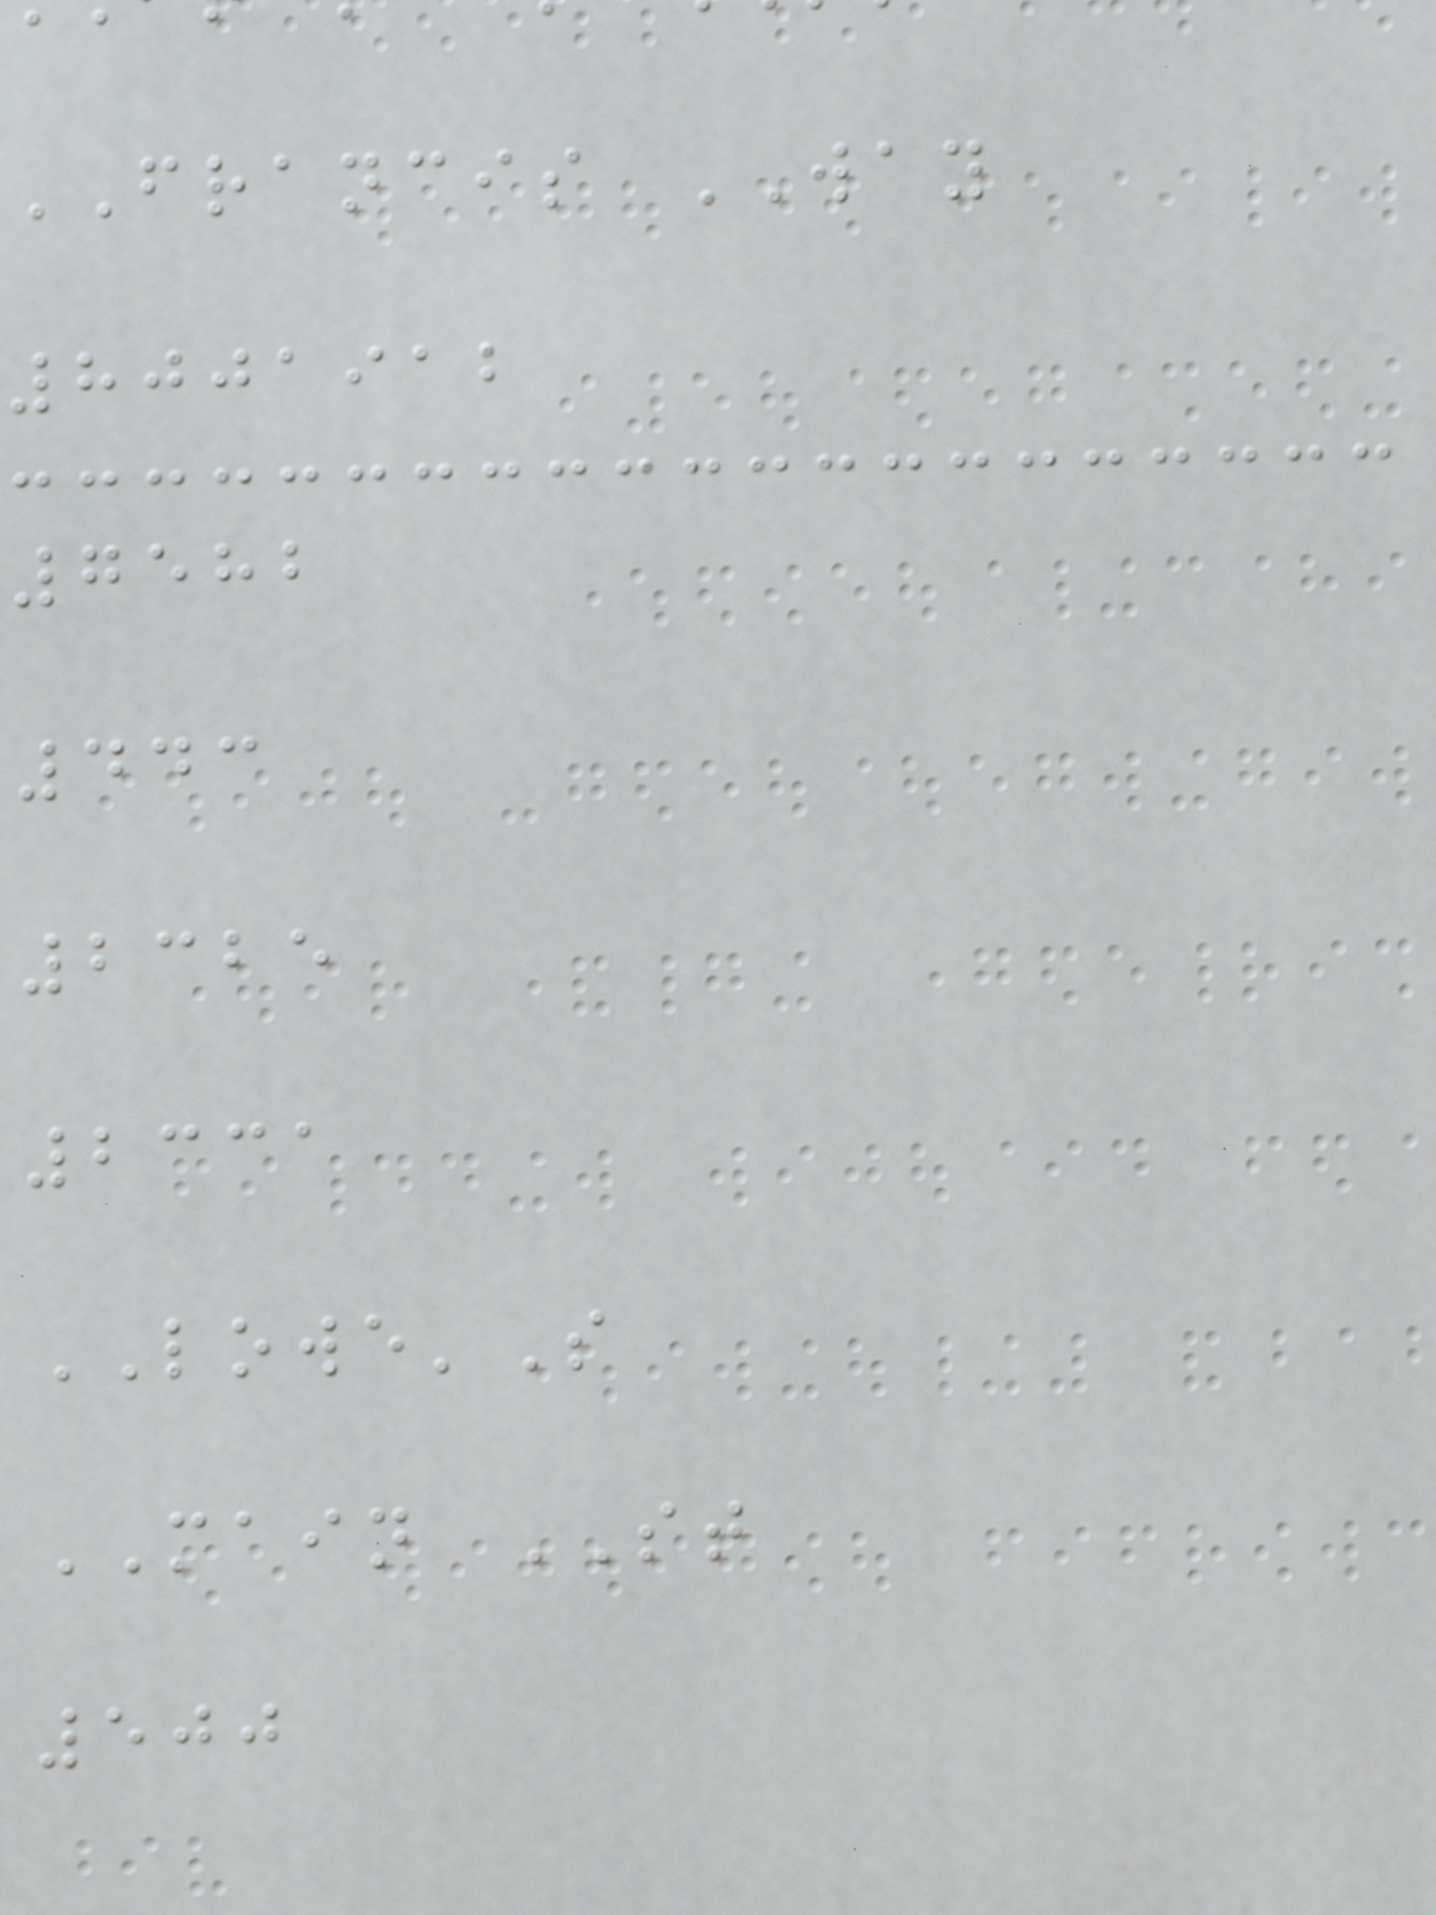FRANCIS WAY
8001912
7582
443
2325
2331
LOWE'S
MAIN ST
500
